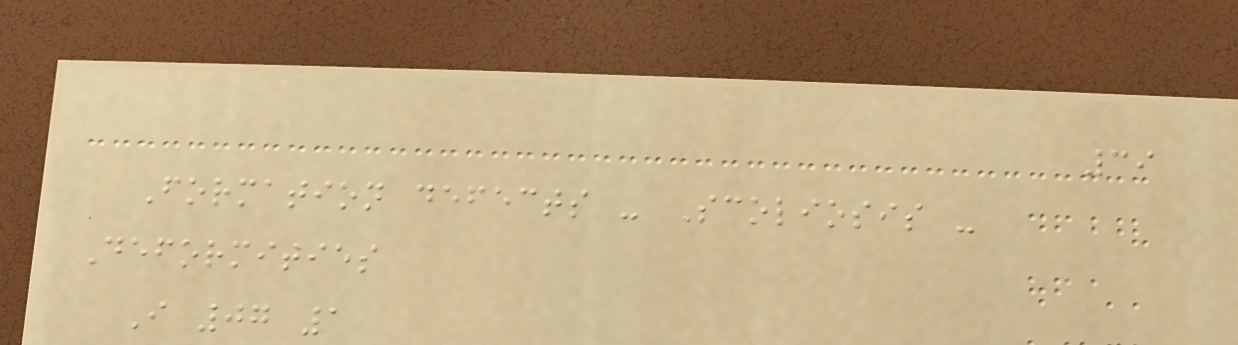39
Formation defects - Scoliosis -
Deformities
I 07 1
